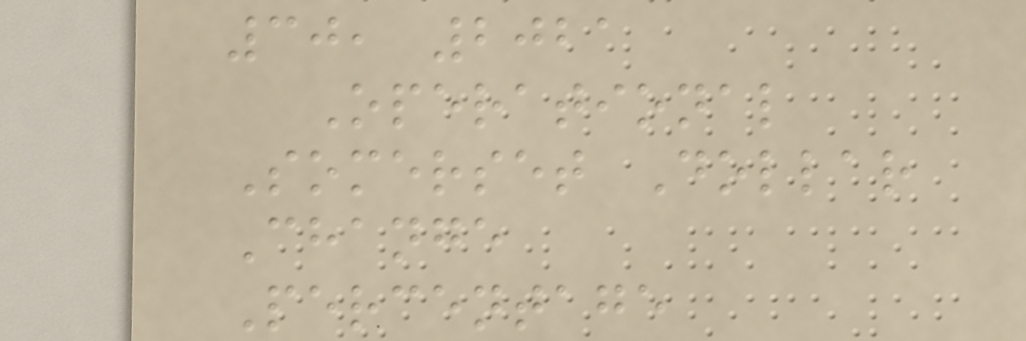30, 2021
Operational
Somerset Dollar
Change
Percentage
